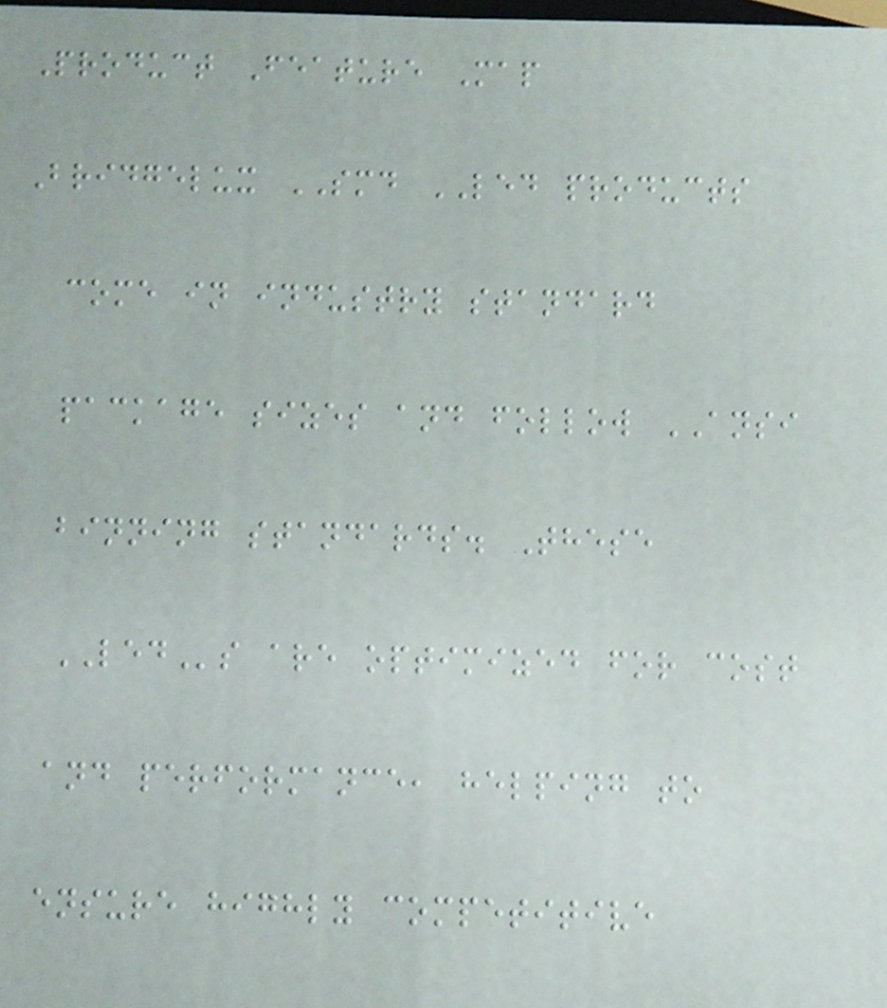Product Feature Map
Bridgelux SMD LED products
come in industry standard
package sizes and follow ANSI
binning standards. These
LEDs are optimized for cost
and performance, helping to
ensure highly competitive
